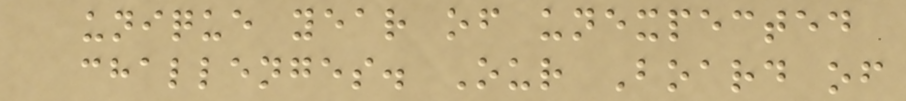unique year of unexpected
challenges. Our Board of
